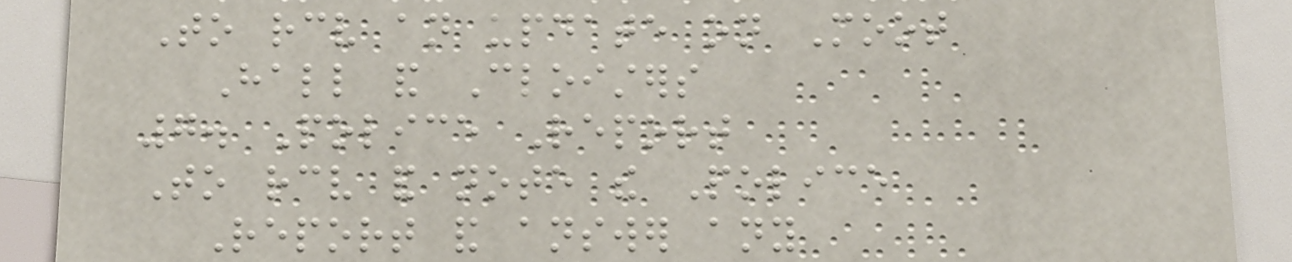To receive an update on Moot
Hall and Cloisters
7. Police Report
To receive and note the Police
Report and answer any
